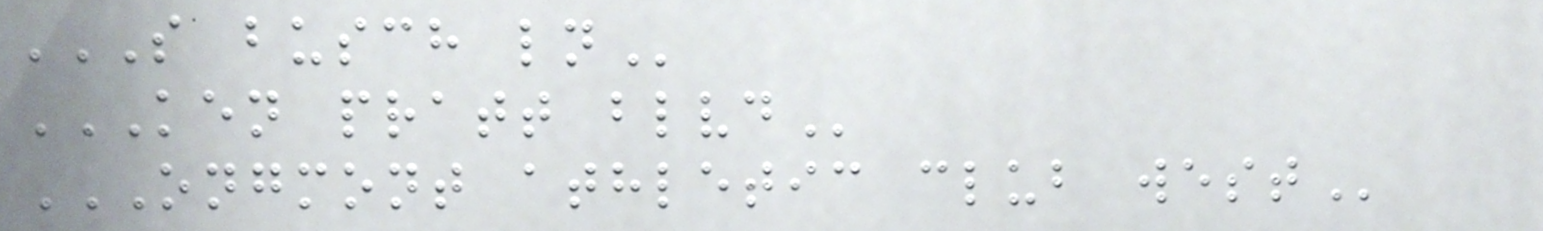S BUSCH LN
KEN PRATT BLVD
ONGMONT ATHLETIC CLUB WEST
